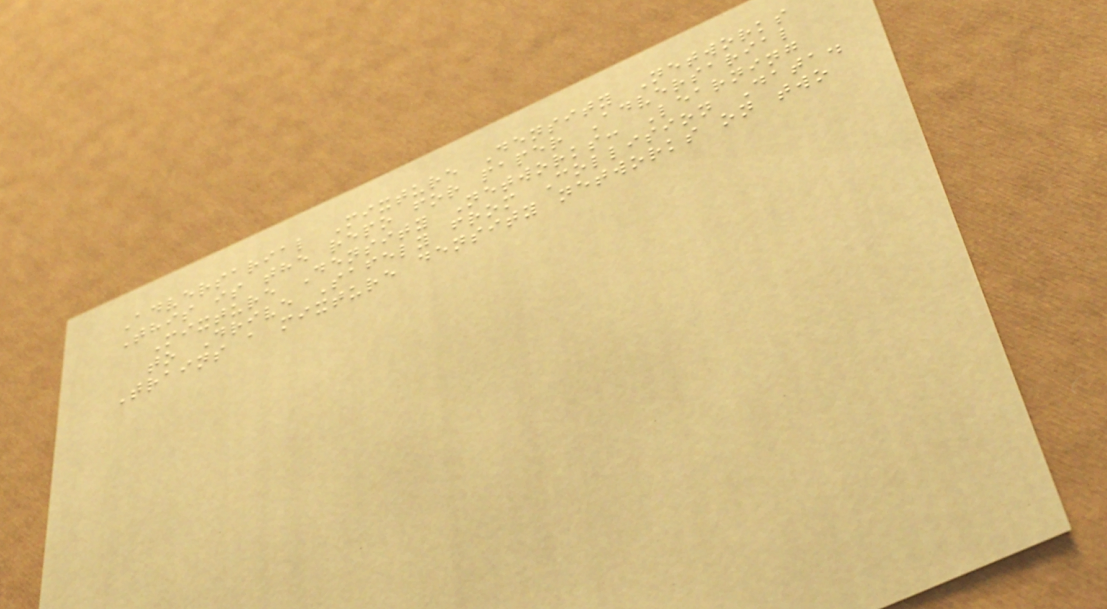Adversarial Mixture Density Networks
This is the repo for paper Adversarial
Mixture Density Networks: Learning
to Drive Safely from Collision Data.
Trains a mixture density networks on two
